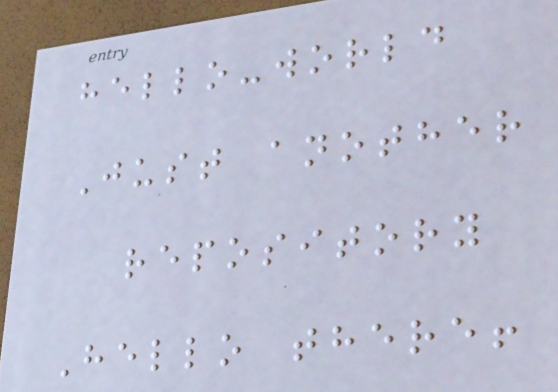hello-world
Just another
repository
Hello there!
